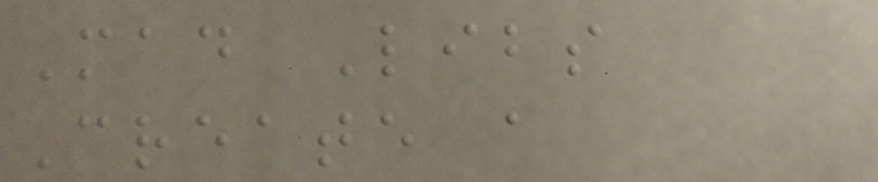Mad Libs
Create a
